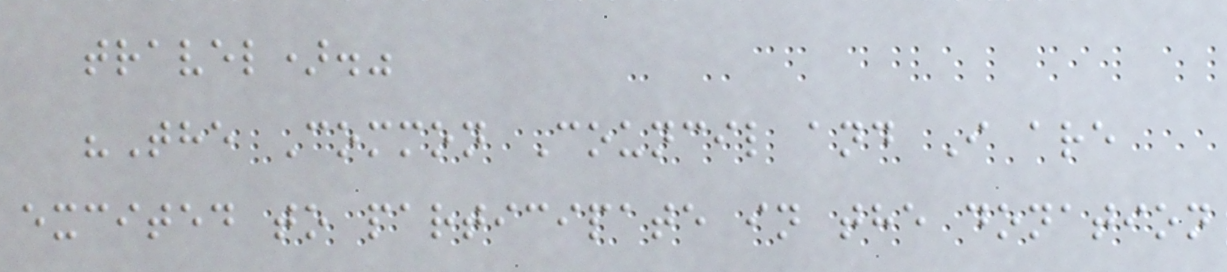travel)."
"The Common Council and I are
excited to participate in the donation
